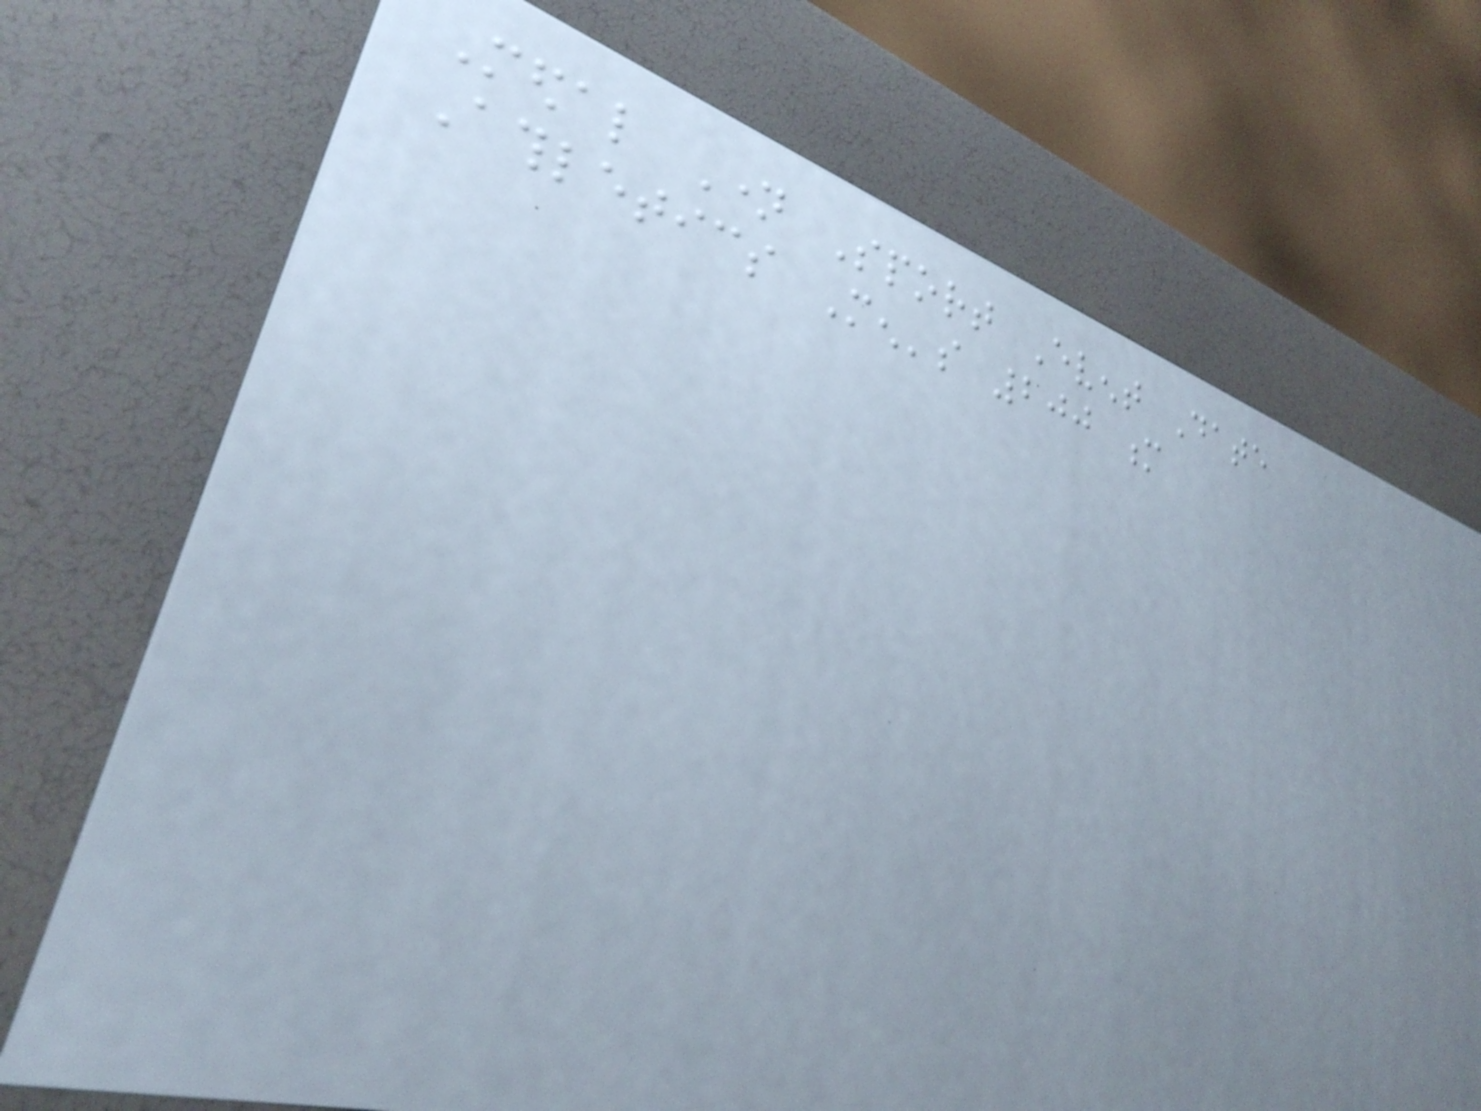Medal Name Sport Event Date
Athletics Men's 200 m
